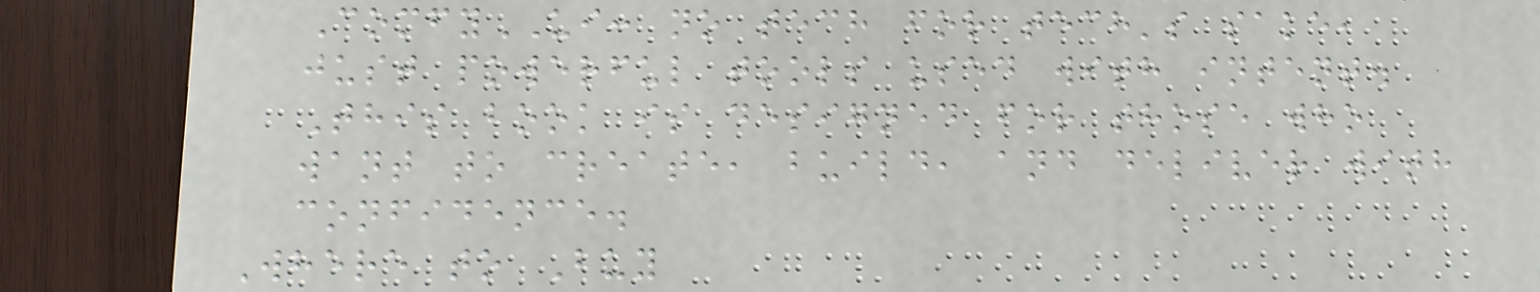ComfyUI: no tech for tech's sake,
just powerful tools used with intent.
This book is designed for those who
want to create, build, and deliver with
confidence.
Where to Buy
